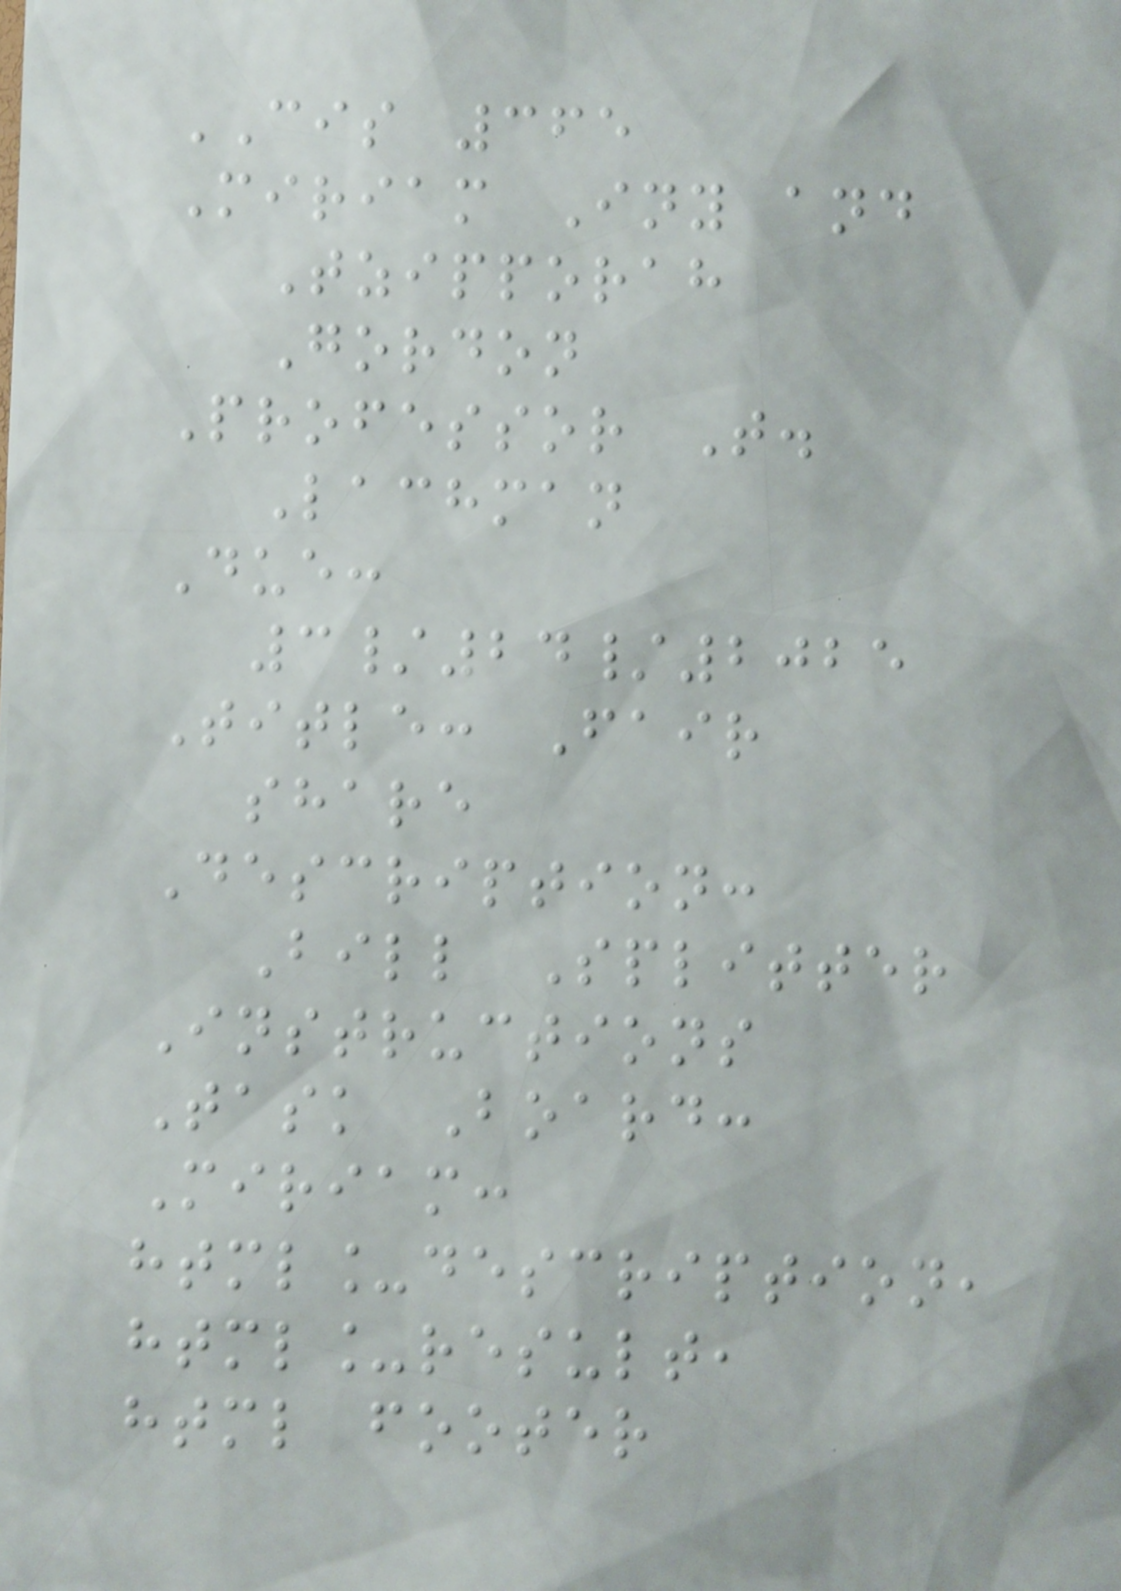CIS 365
Miriam Iny and
Tzipporah
Gordon
Professor T.
Lachman
Due:
3/24/2025
Title: Fair
share
Description:
Bill Splitter
Instructions
Task Board:
Miriam:
html_description,
html_result,
html footer
